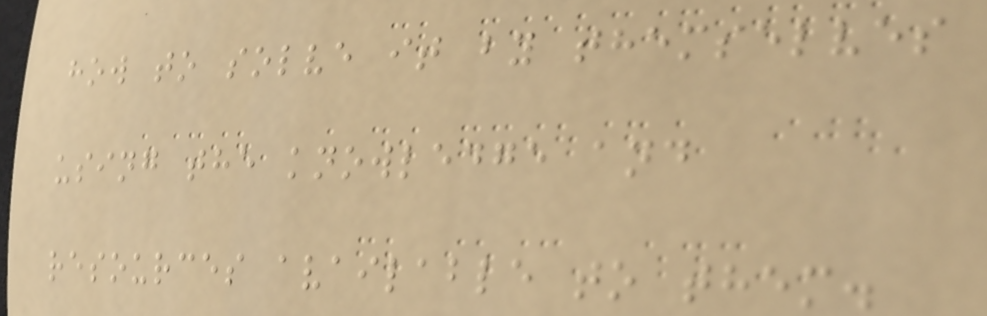how to solve it by themselves
using the knowledge and
resources available to them.
